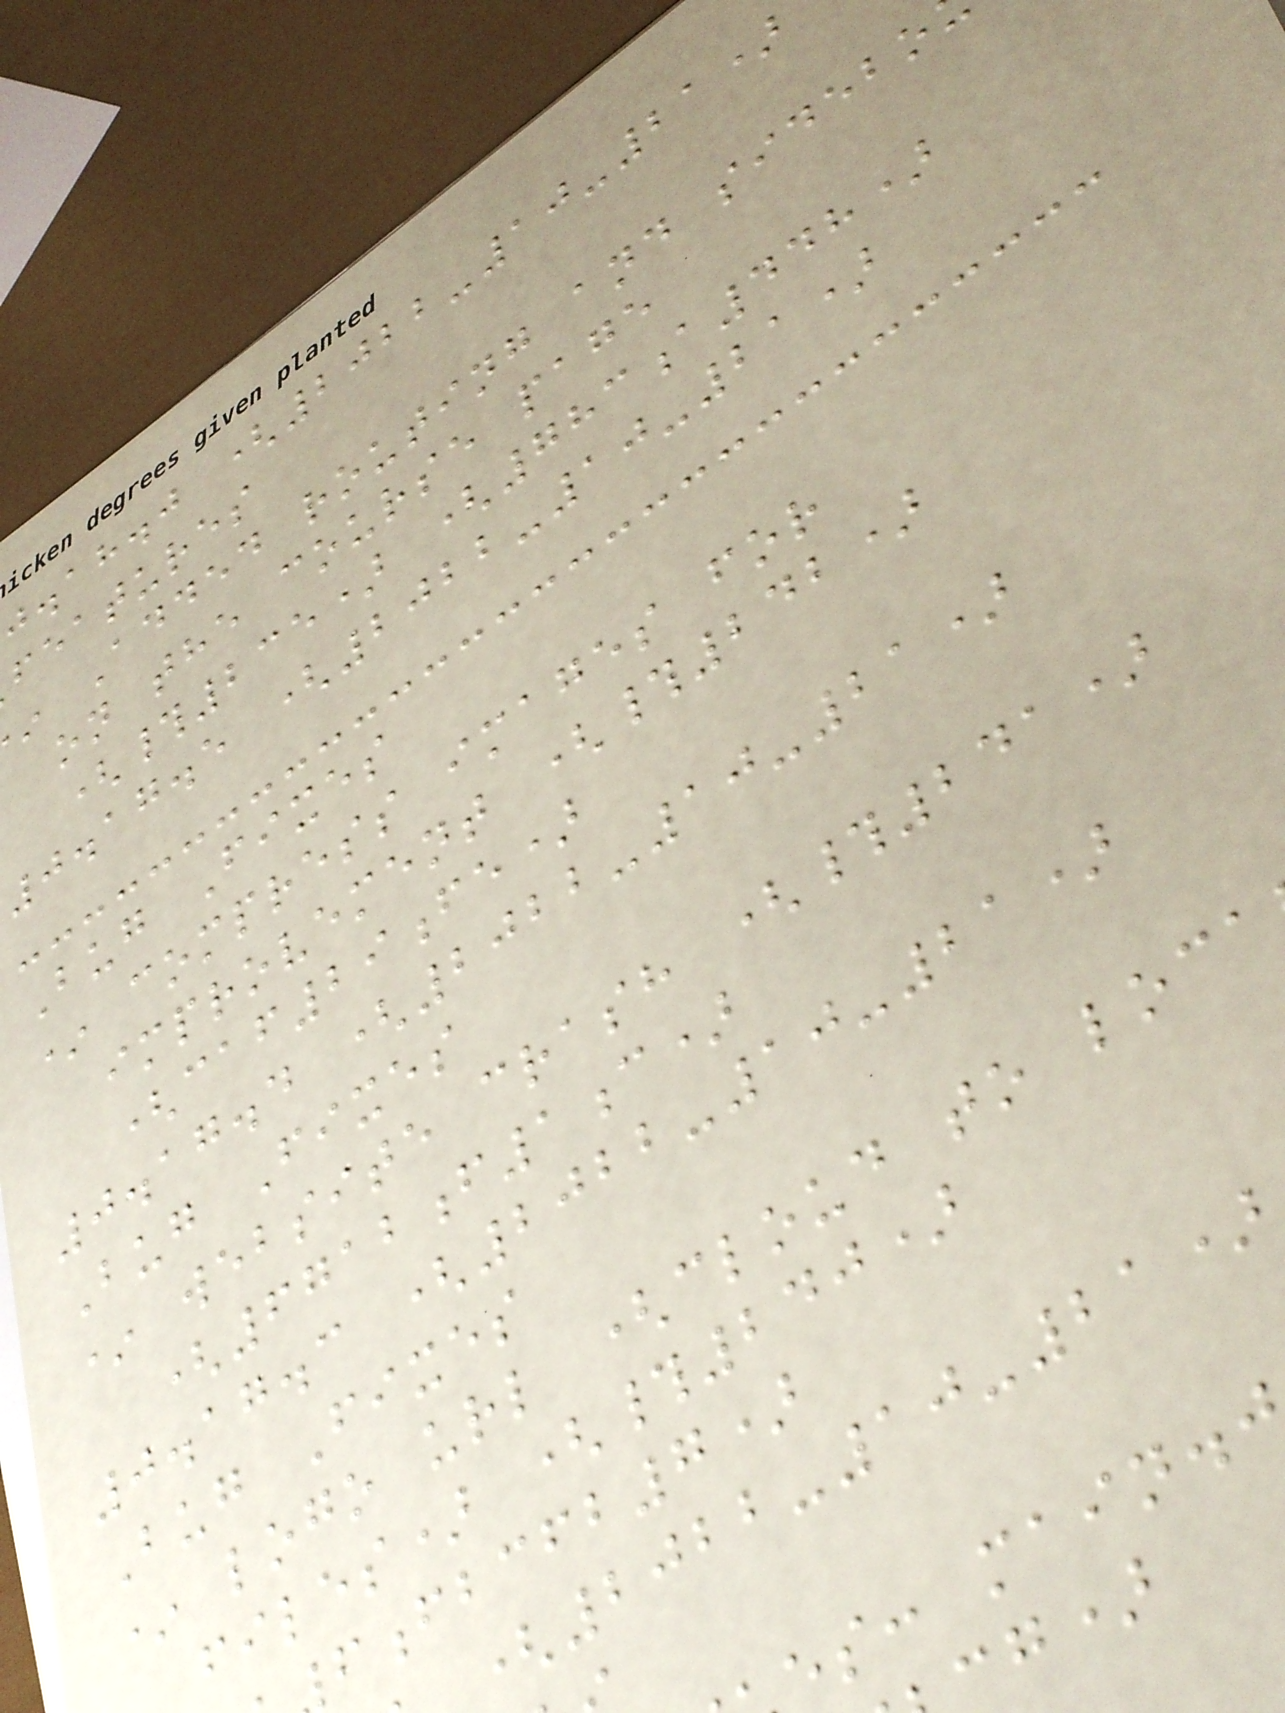j.ah.j (2022-10-21)
features
Added routing and sidebo
on the course page
(#235) (783a448)
0.17.5 (2022-10-21)
Bug Fixes
* compress images for
improvement (#242)
(caf29fe)
0.17.4 (2022-10-21)
Bug Fixes
* website crash (#241)
(6712f1c)
0.17.3 (2022-10-21)
Bug Fixes
* logo url (cloud to loca
files) (#240)
fbcfb7)
(2022-10-21)
es: main.j
